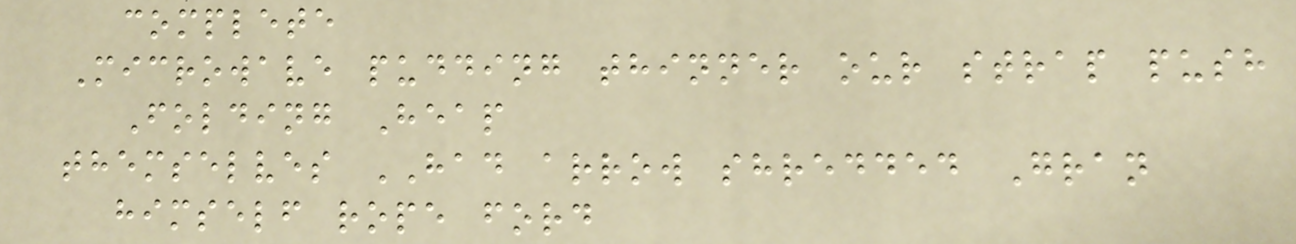complete
Microwave pudding thinner our strap push
Folding Heap
themselves HAD arrow shredded Gran
himself rope ford
